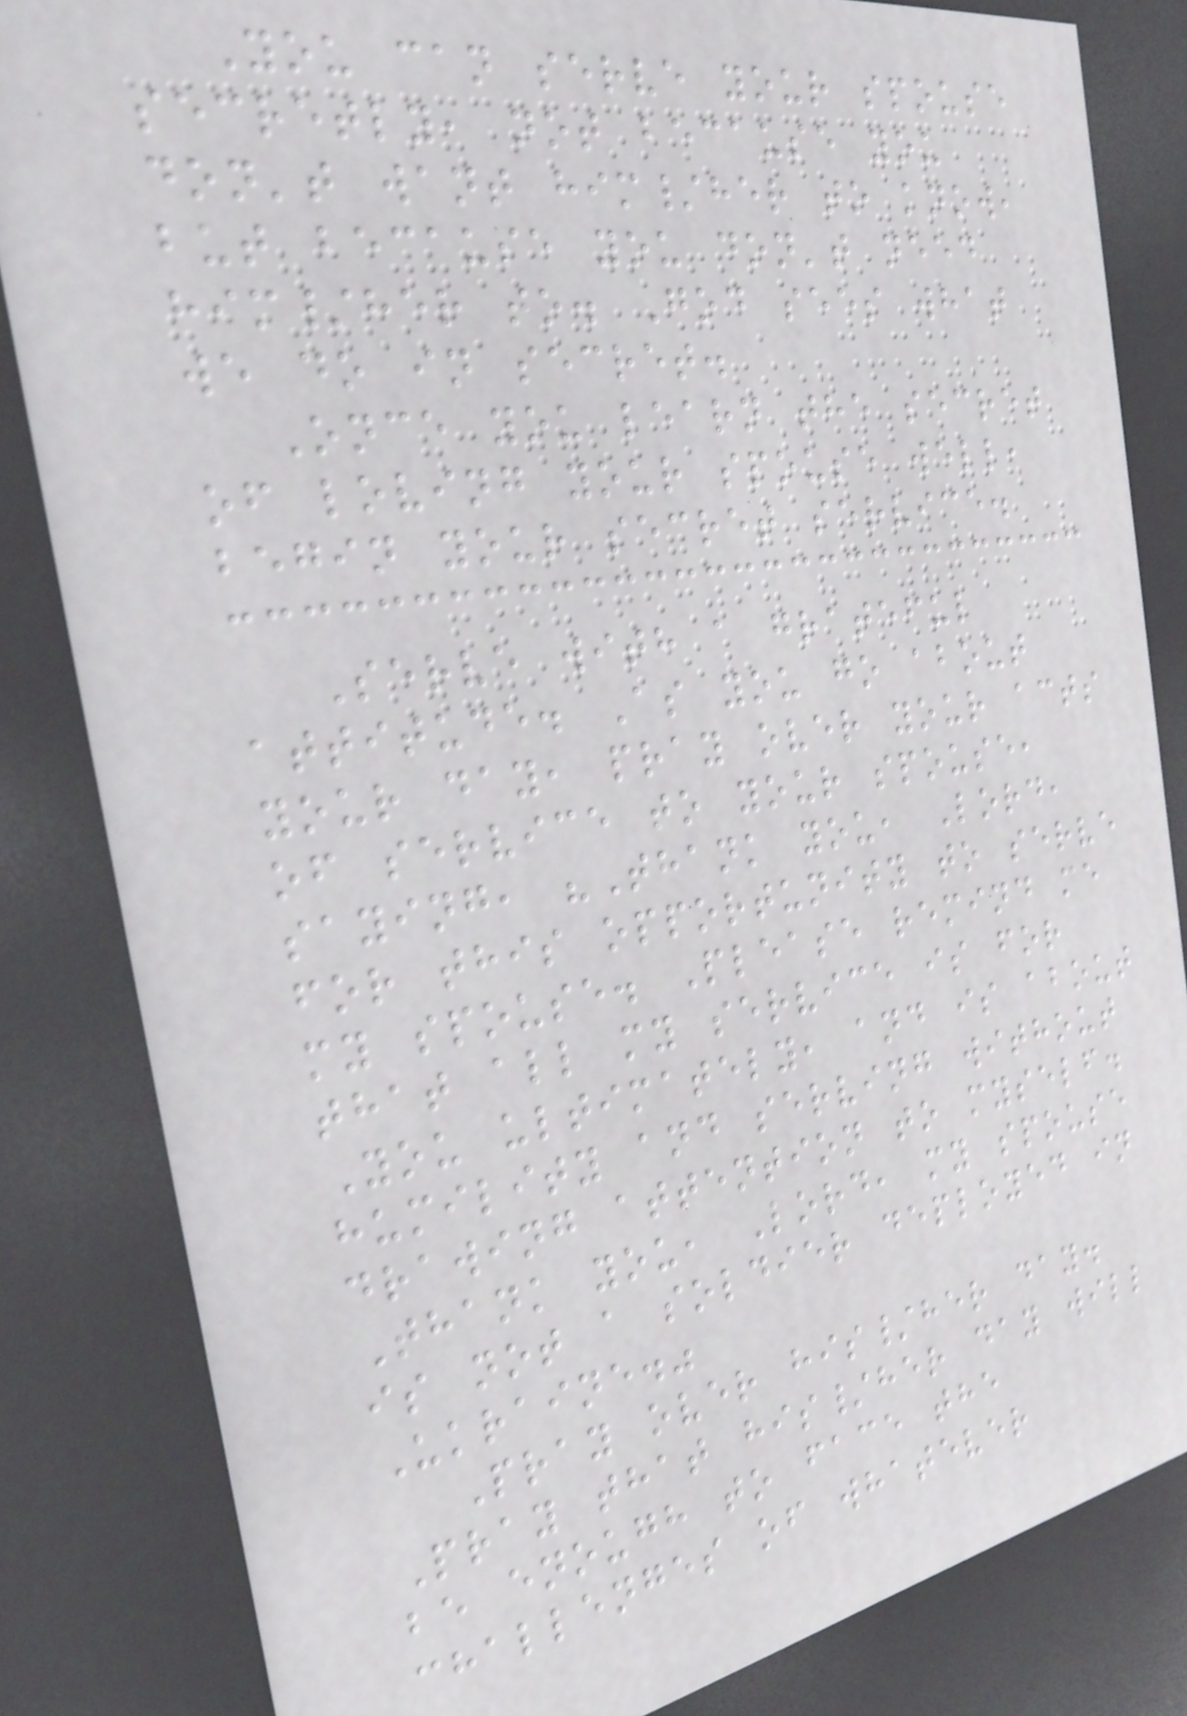You can serve your spouse
secretly, not because you
don't want him/her to know,
but because you don't need
him/her to. God sees what
we do in secret.
Once you learn the secret
of loving your spouse well,
begin your secret service.
Serve with a grateful
attitude. As you go about
your day, pray over your acts
of service to your spouse,
saying, "Thank you, Lord,
for this opportunity to serve
my spouse. Please remind me
that all my service is for
You ultimately, and is about
humility and serving without
drawing attention to myself.
Thank you, Lord, my spouse
is not a soldier deployed in
Ukraine."
Pray over his/her day.
Pray that his/her day will
be enough to face the
challenges of whatever
